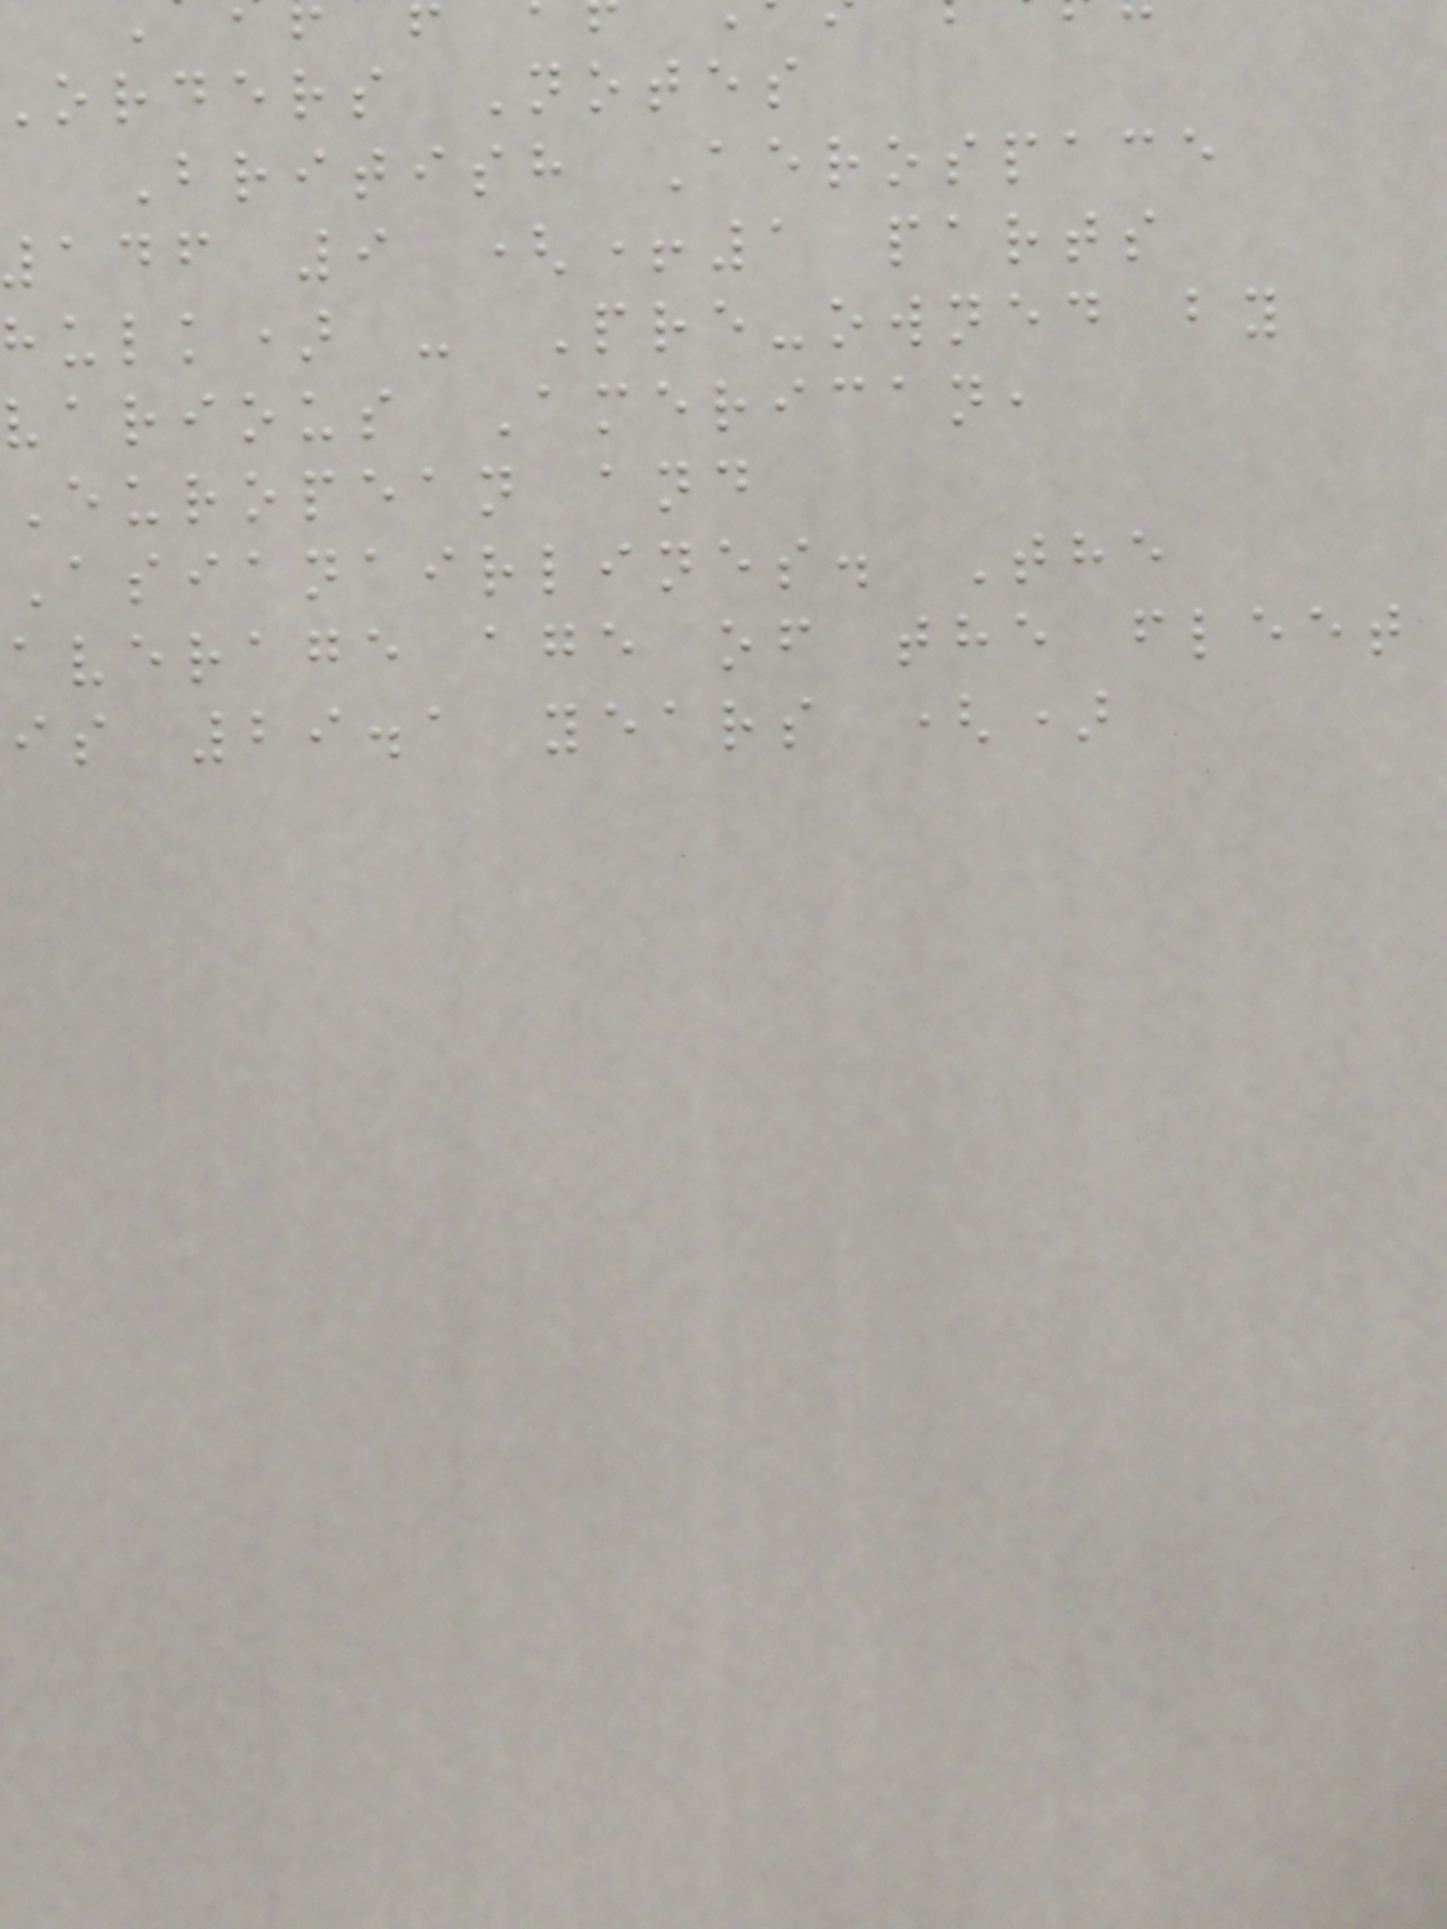orders Notes
British Aerospace
adf 9 (+1 parts
hulk) - Pre-owned by
various American,
European and
Asianairlines. The
average age of the fleet
is 29.1 years ()
